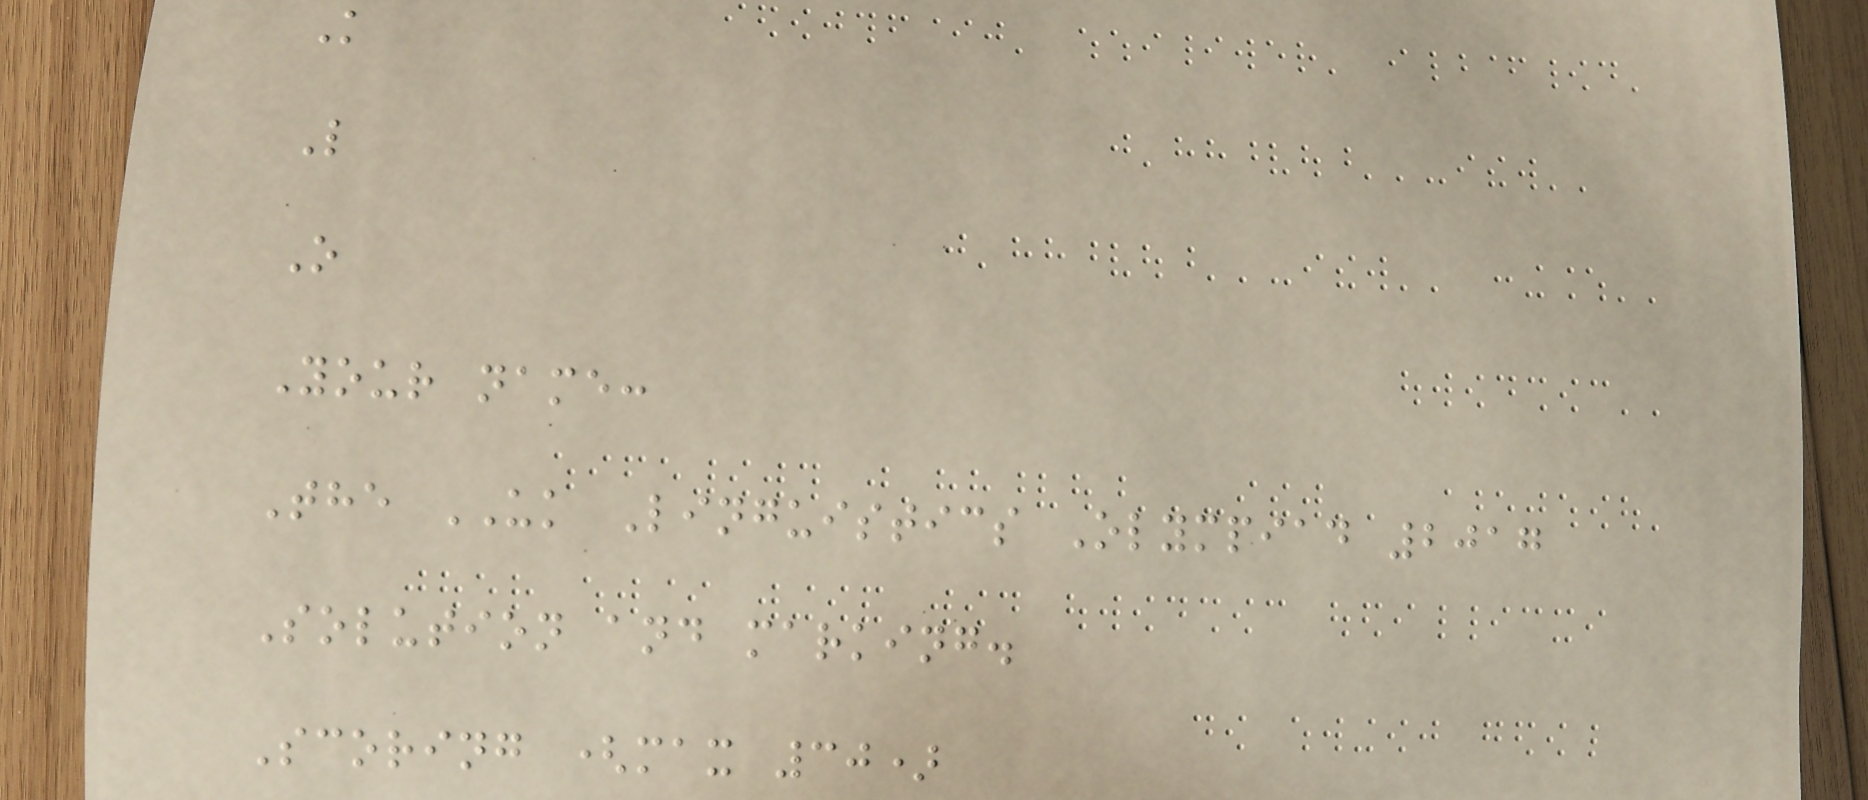K
L
O
Your name:
The UK Linguistics Olympiad 2017
Solution and marking.
Scoring (max 30)
